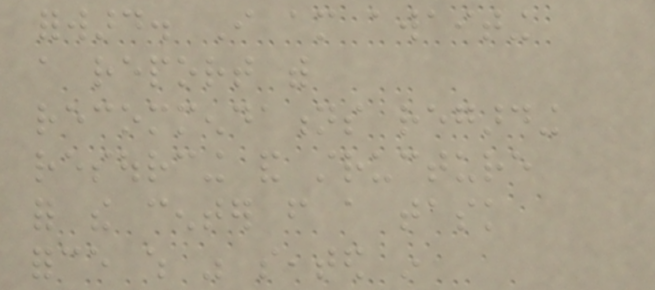forward. I am awaiting
a report with
recommendations regarding
resourcing and structure
for the center from a task
force which was seated in
